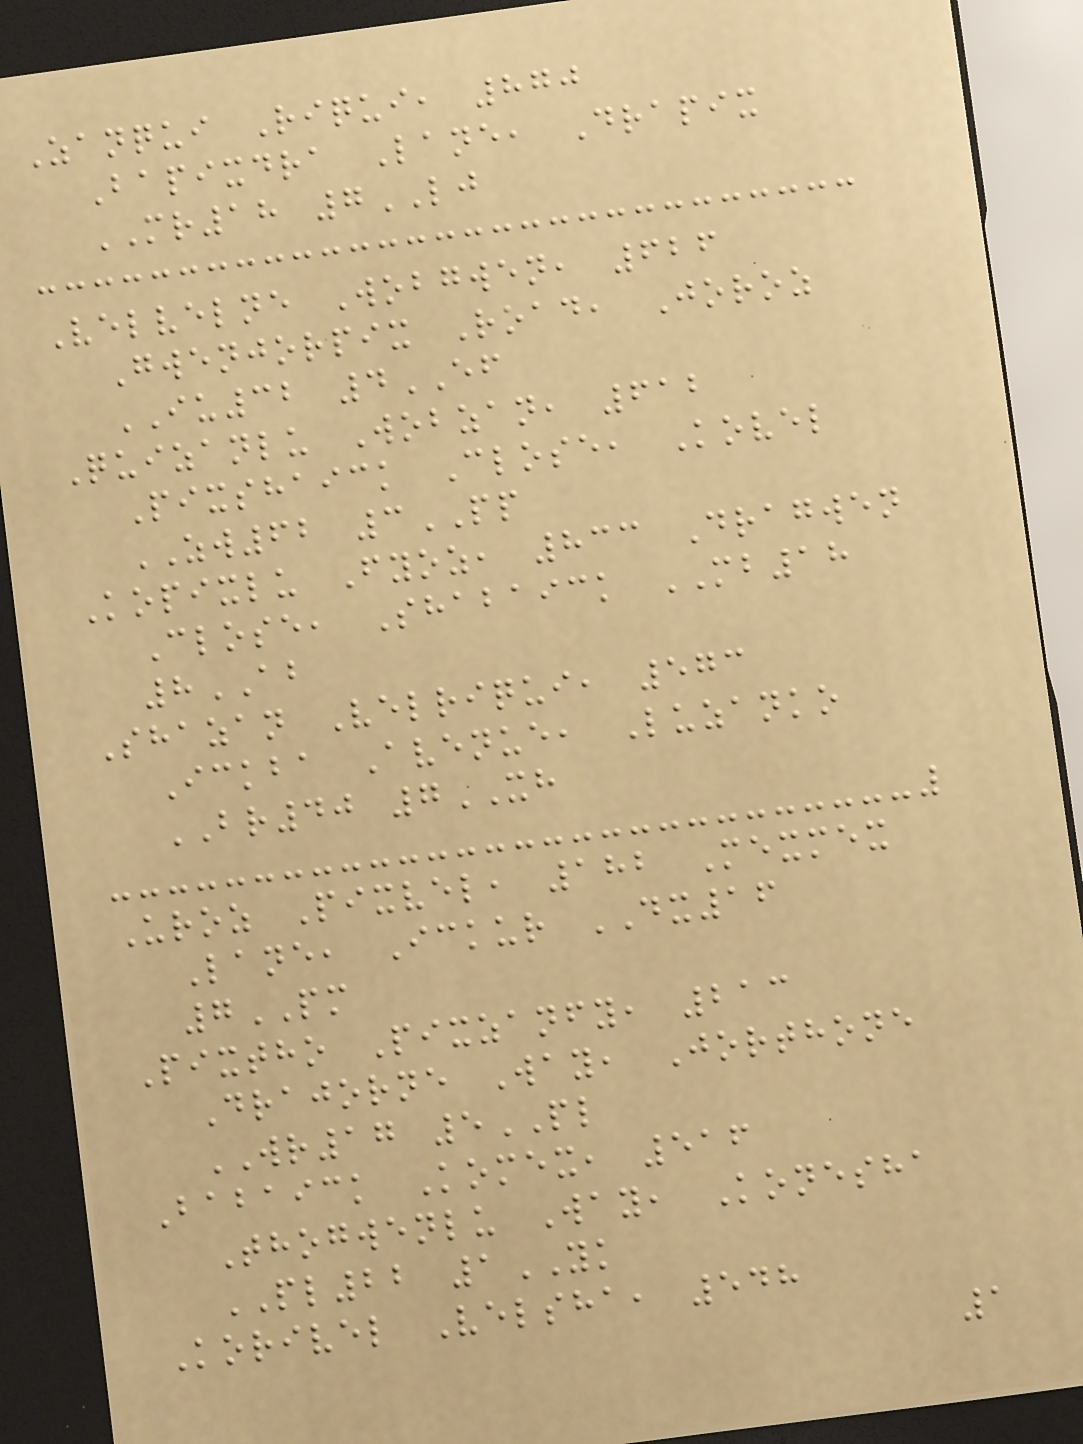Zanqui Riqui, 870
Bapixdra Lane, Drapix
MR18 7LJ
Velvelne Wobgwen, 626
Gwenjorpix Road, Joroz
IU32 4EF
Quizanlu Wobzan, 612
Pixshaick Close, Kovel
ZW62 3PP
Kopixlu Fyoz, 833 Dragwen
Close, Shabaick MB18
8AB
Shazan Velriqui, 573
Ickba Avenue, Luzanko
BR40 7XH
Uroz Pixvel, 182 Mexmex
Lane, Ickur DX16
7PM
Pixtho Pixzanfy, 213
Drajorne Way, Jorthone
WR17 5PL
Babaick Komex, 516
Thogwenlu Way, Konesha
PL22 1YK
Korivel Velsha, 548
1
